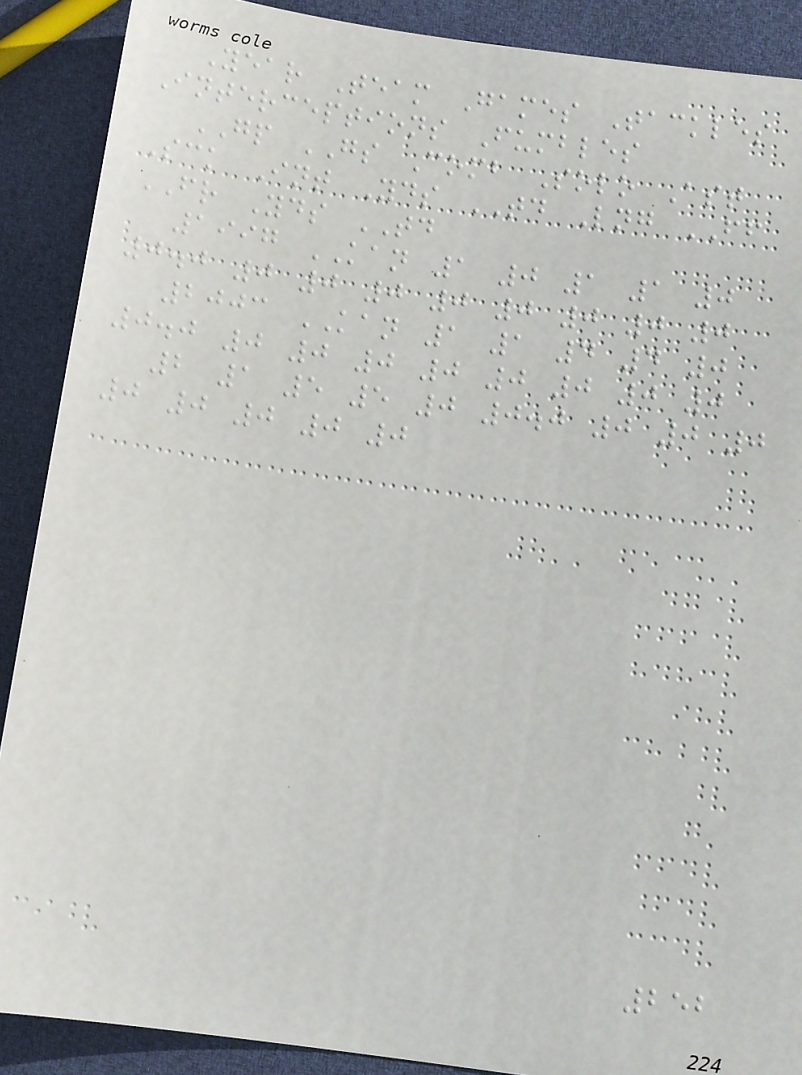Year Team Games Tackles
Interceptions Fumbles
GP GS Comb Solo Ast
Sck Int Yds TD Lng FF
FR Yds TD
1997 KAN 1 0 1 1 0
0.0 0 0 0 0 0 0 0 0
2003 KAN 1 1 4 4 0
0.0 0 0 0 0 0 0 0 0
2 1 5 5 0 0.0 0 0 0
0 0 0 0 0
252
